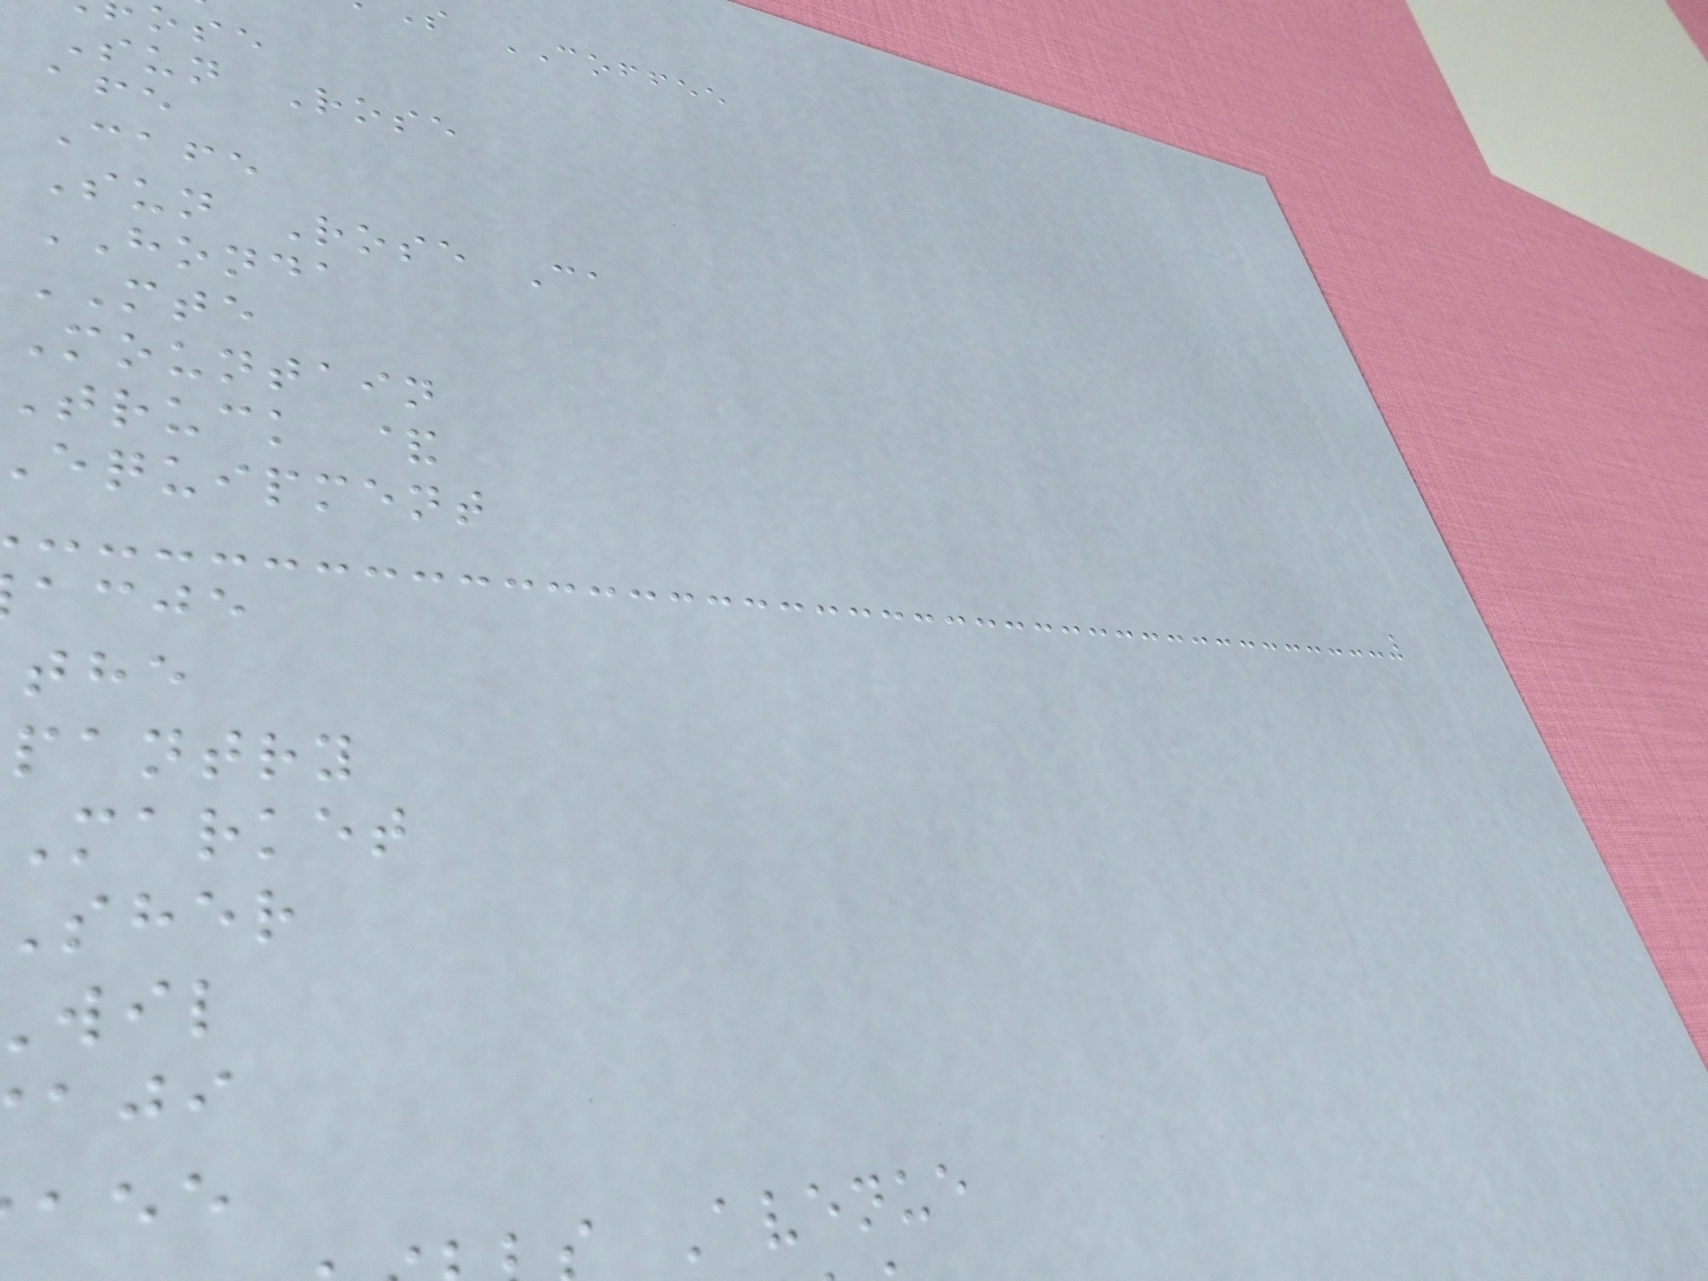s COFFEE
Sun Rose
afe
Cafe
Sun Rose Ca
HONDA
MTE
Mountain
truck &
equipment
acje
pantry
market
sher
Avenue
